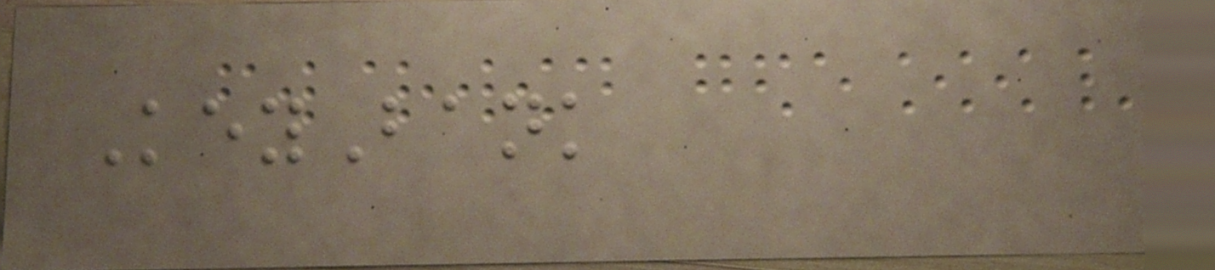KeyBank
